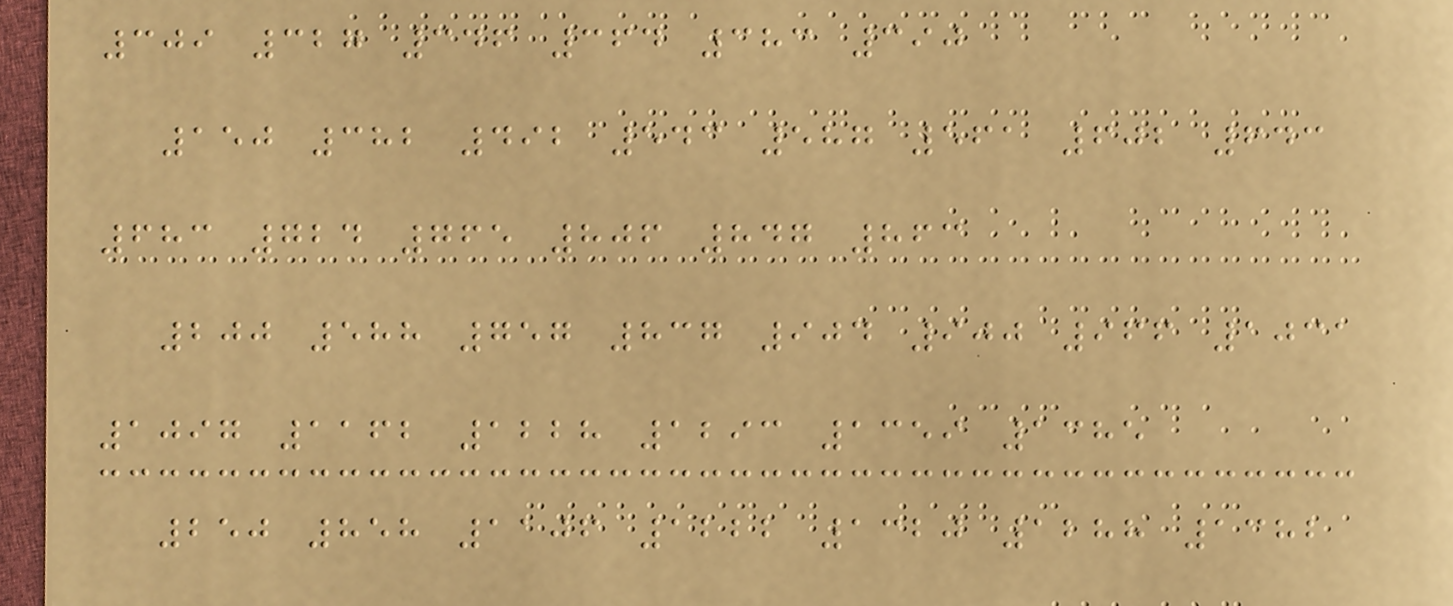309 327 346 364 383 390
150 382 492 543 587 561 602 643
683 724 765 806 847 863
200 588 757 837 904 900 966 1031
1097 1162 1228 1293 1359 1385
250 858 1106 1222 1320 1288 1382
